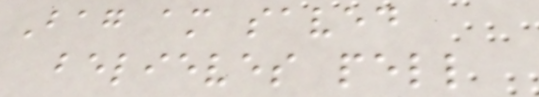Bag am saved
believes pell
